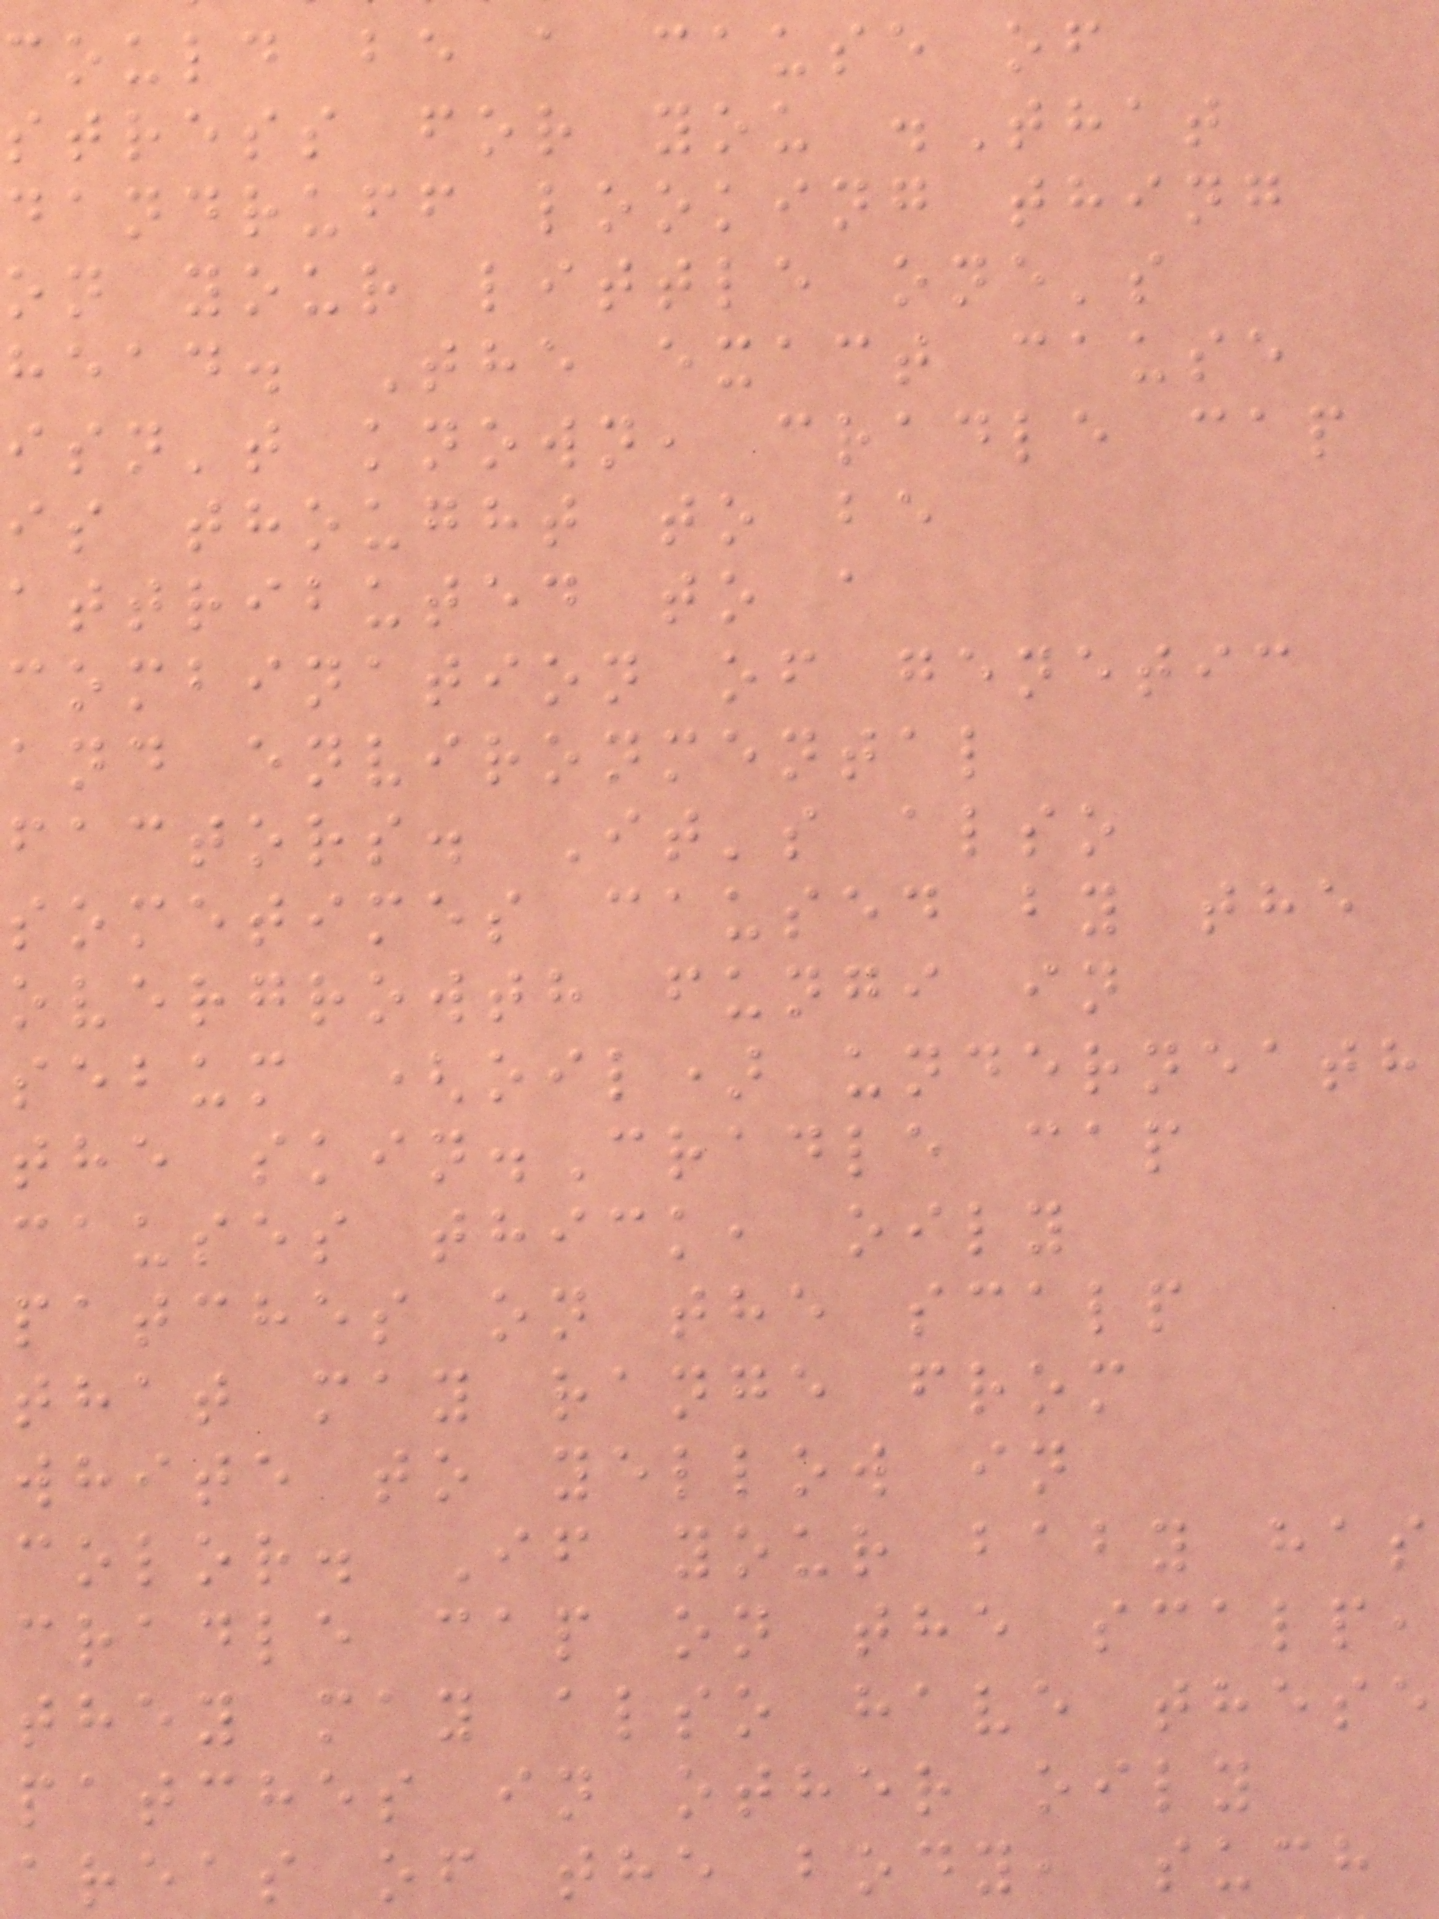could be a cause of
stress for you .That
dandruff looking thing
on your little one's
head. The exact cause
isn't known, cradle cap
is thought to be
attributed to a
combination of genetic
and environmental
factors. It's also
sometimes caused by the
overgrowth fungi in
sebum (oil) underneath
the skin.Cradle cap
causes thick, oily
patches on the scalp
that may range from
white to yellow in
color. If your baby has
cradle cap on the scalp,
they may also have these
patches in other oily
areas of the body, such
